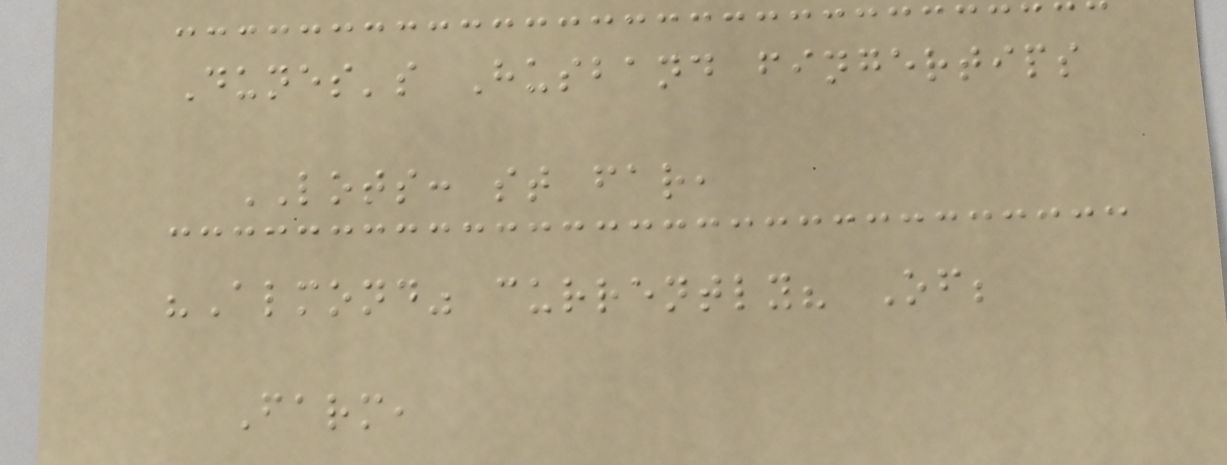Dunes's Husband fingertips
LOTS: st far,
"Almond" currently? Of;
Farm,
